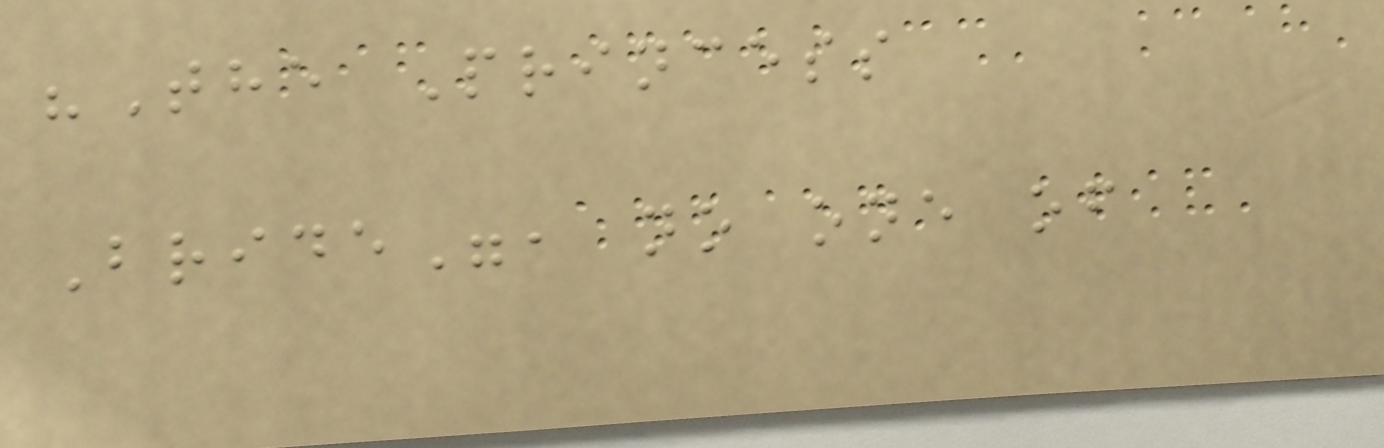"The Princess
Bride", no one of
